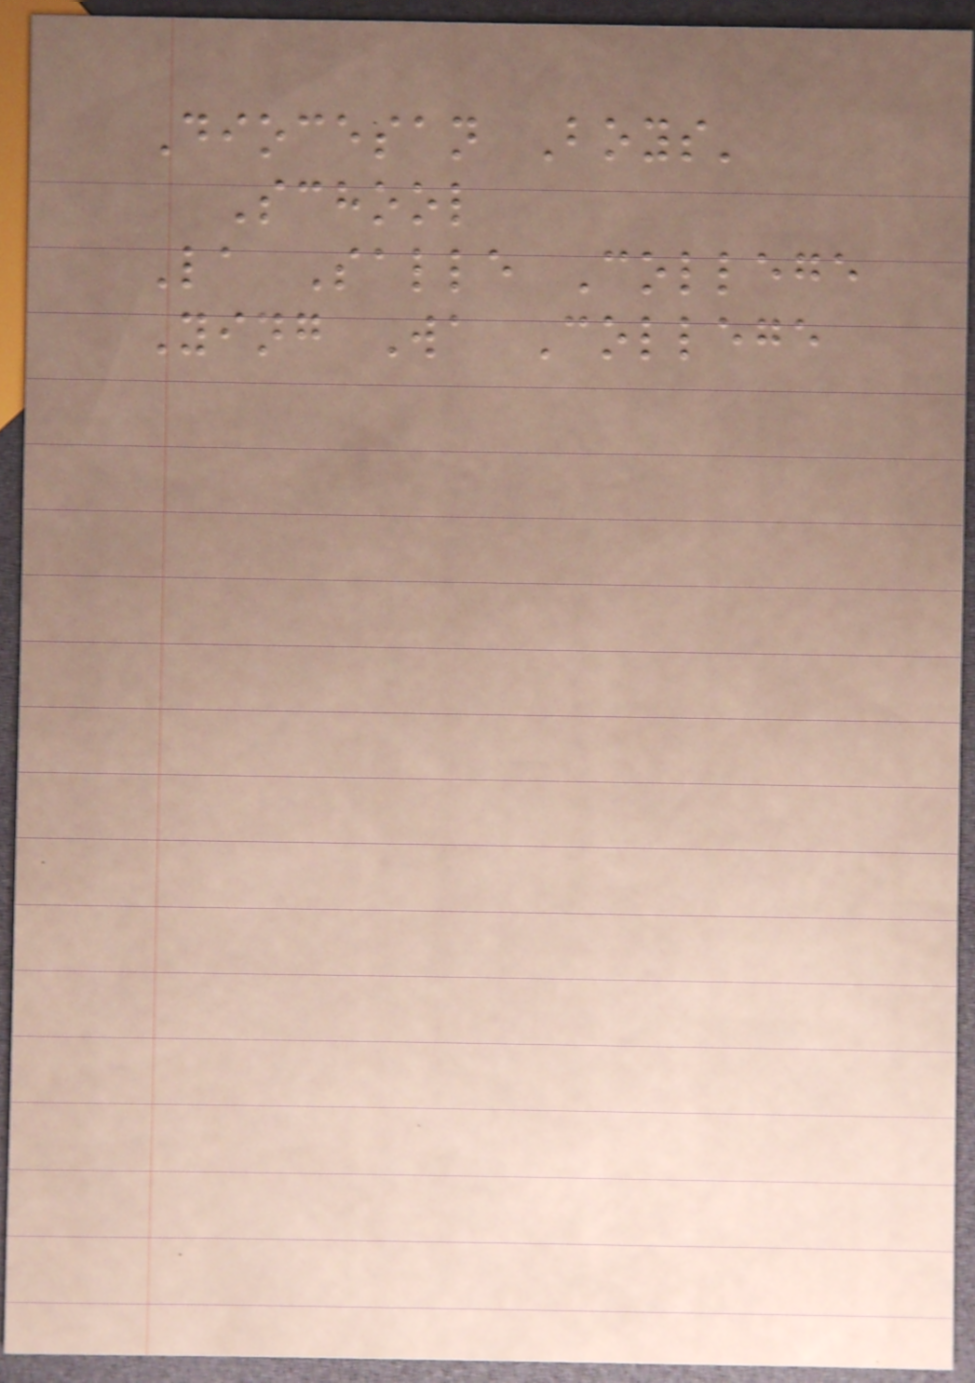Diocesan Boys'
School
La Salle College
Ying Wa College
